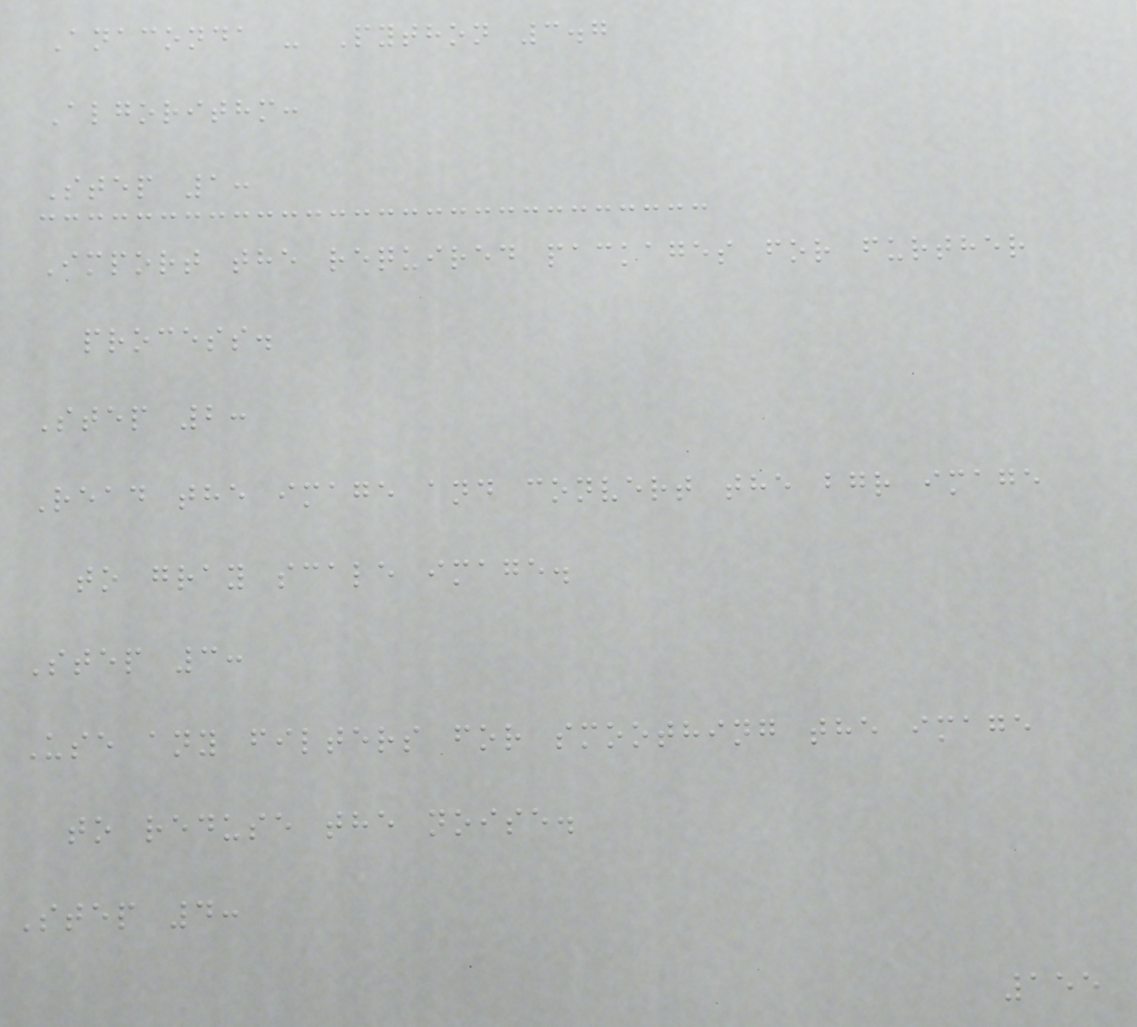Anaconda - Python 3.7
Algorithm:
Step 1:
Import the required packages for further
process.
Step 2:
Read the image and convert the bgr image
to gray scale image.
Step 3:
Use any filters for smoothing the image
to reduse the noise.
Step 4:
155
